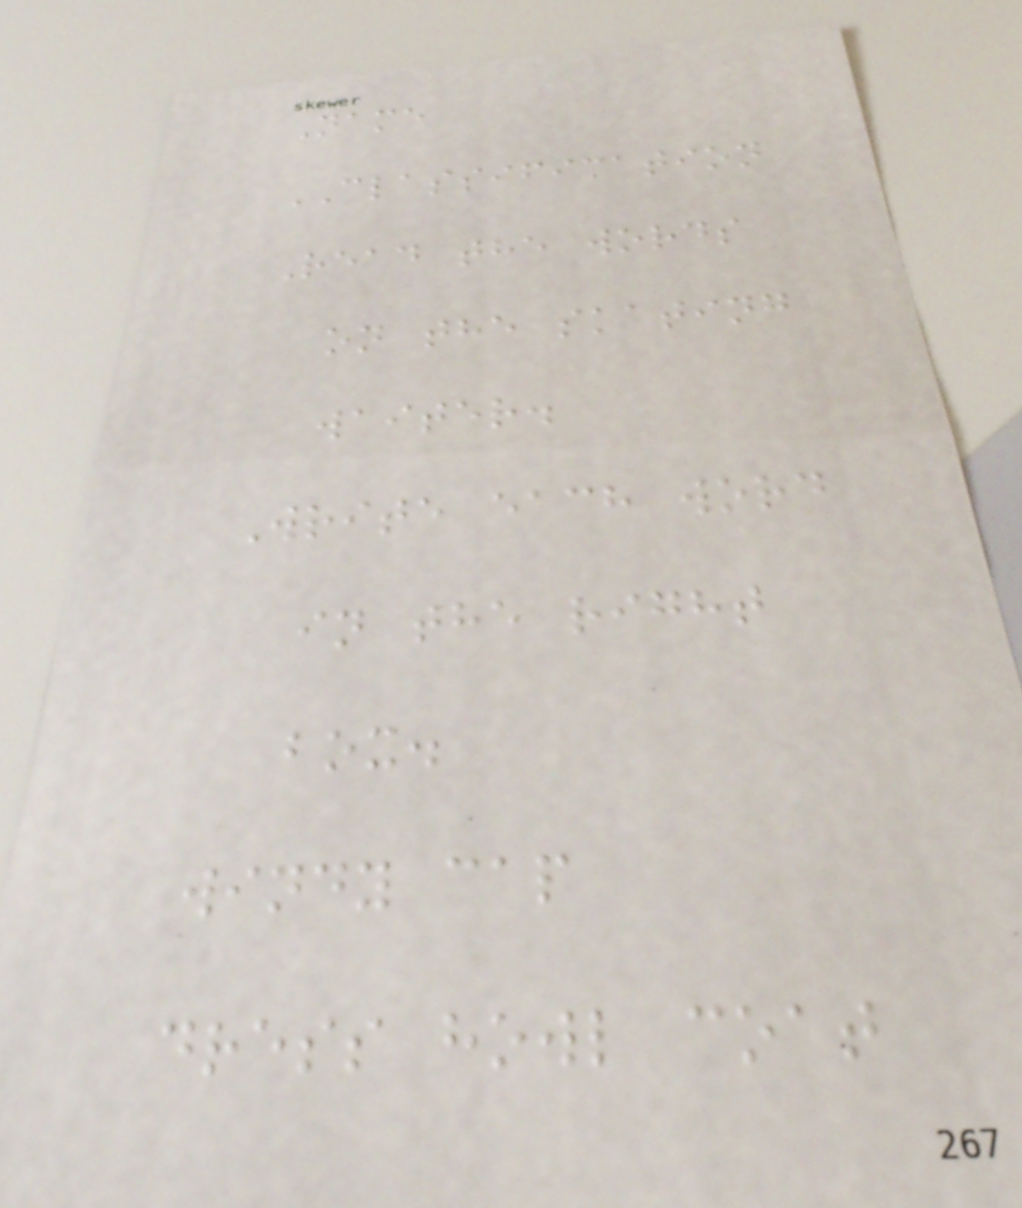Name
CLASSIFICATION
Read the words
on the skating
waiter.
Write each word
in the right
box.
windy cap
dress howl coat
